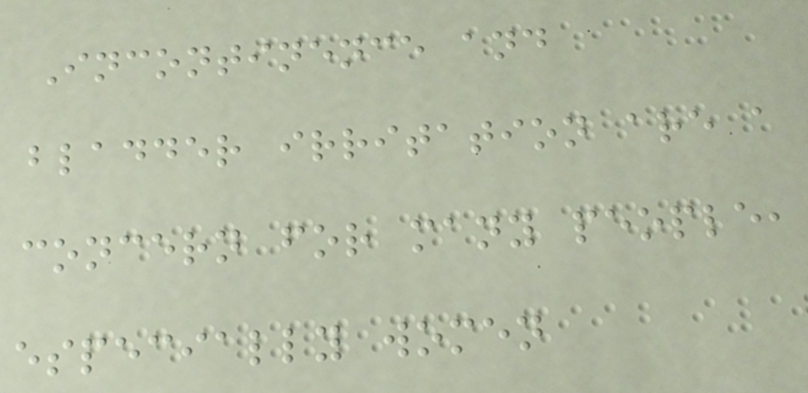Incontinence and
bladder irritation are a
concern for many people,
especially women
